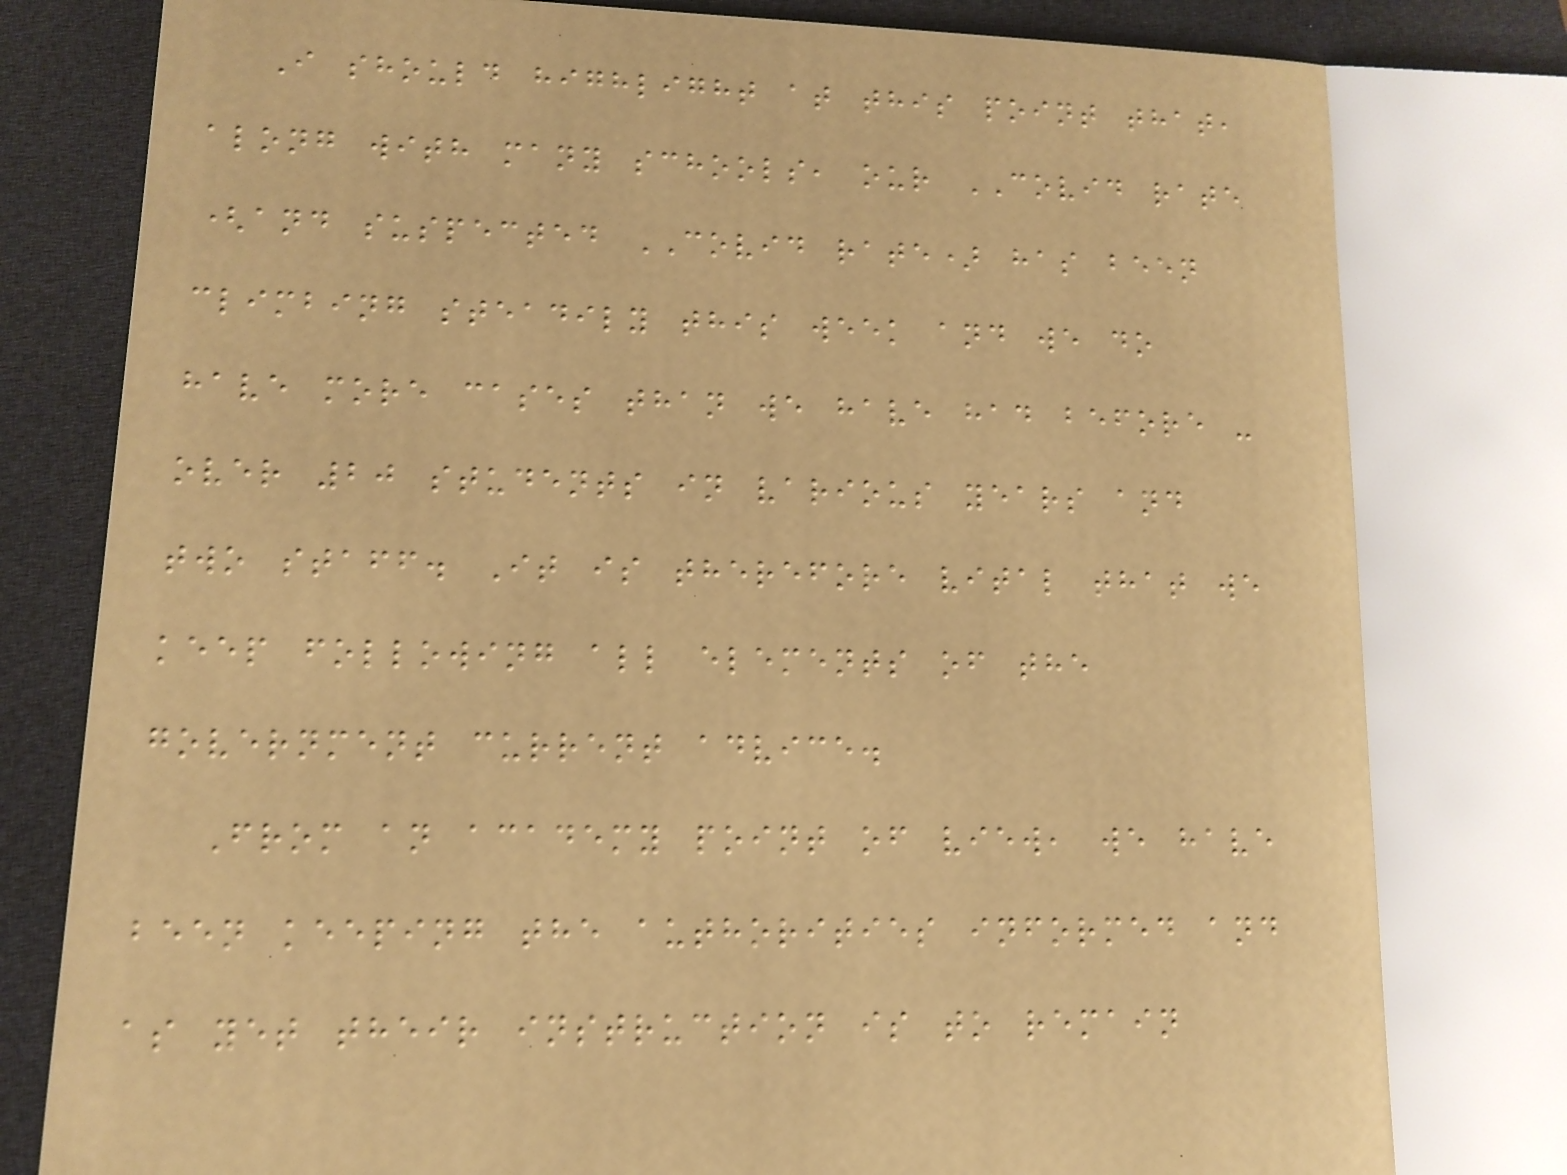I should highlight at this point that,
along with many schools, our COVID rate
(and suspected COVID rate) has been
climbing steadily this week and we do
have more cases than we have had before -
over 20 students in various years and
two staff. It is therefore vital that we
keep following all elements of the
government current advice.
From an academy point of view, we have
been keeping the authorities informed and
as yet their instruction is to remain
